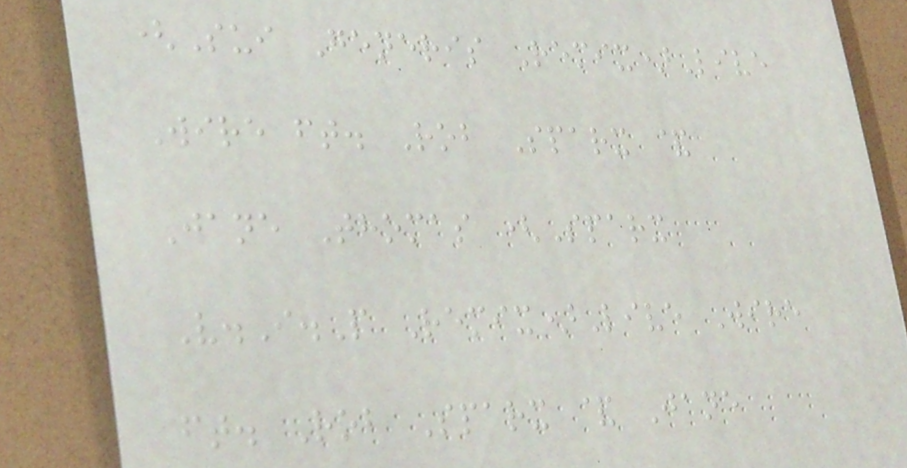(Sui Generis Remix)Live
Wire ft. Rob Sparx &
Jane Thomas (Sparx
V.I.P Remix)Live Wire
ft. Rob Sparx & Jane
